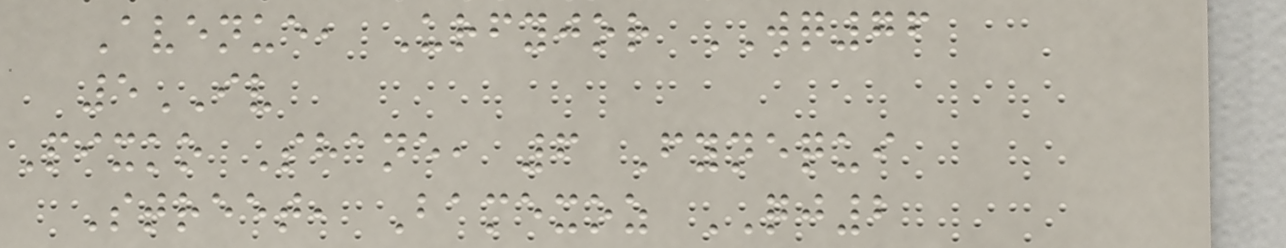Avenue, Urfyjor WQ76
5IV
Pixko Shane, 6 Fynequi
Street, Bamexoz QJ2
